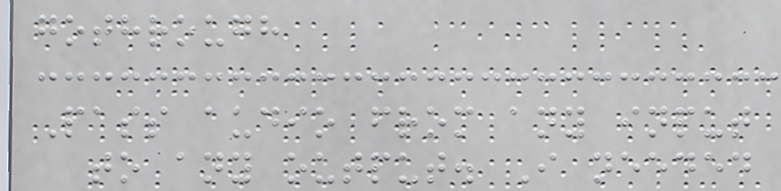gothrough
Pass audio from any input
to any output. I needed
